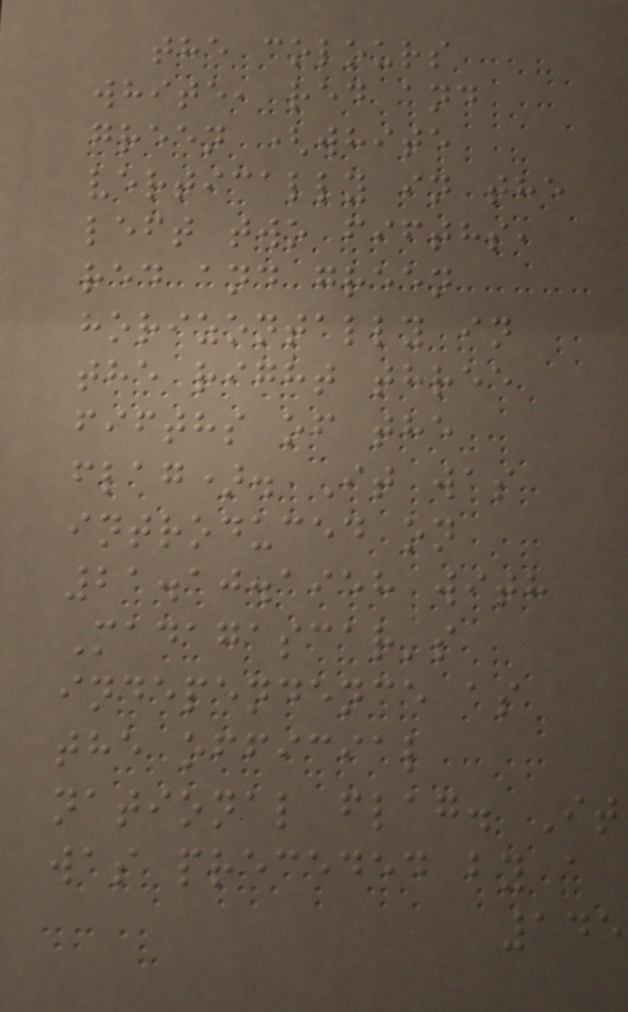the colours
white, red and
green (white
vertically in the
left two fifths,
red and green
horizontally in
the right three
fifths of the
flag). It was
introduced on
21.10.1958 with
Madagascar's
independence as
the official
national flag. It
was preceded by a
145
